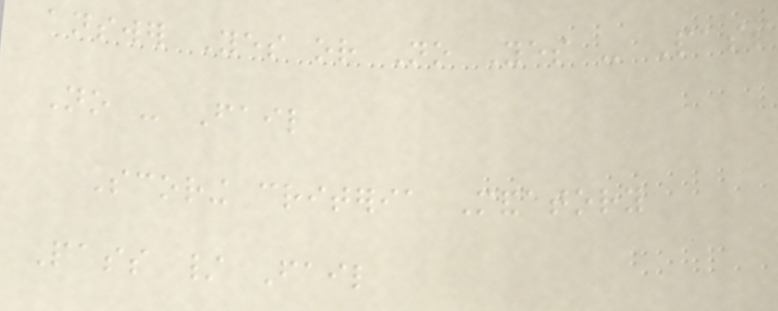answer Yes or No Yes - Pass
No - Fail
Scoring criteria Mandatory
Pass / Fail
